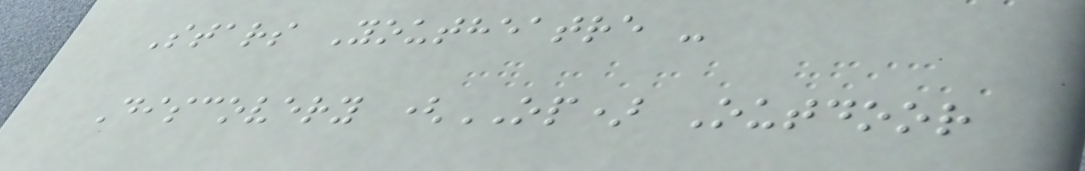Stars Youtheatre -
Discovery (OP) Outdoor
